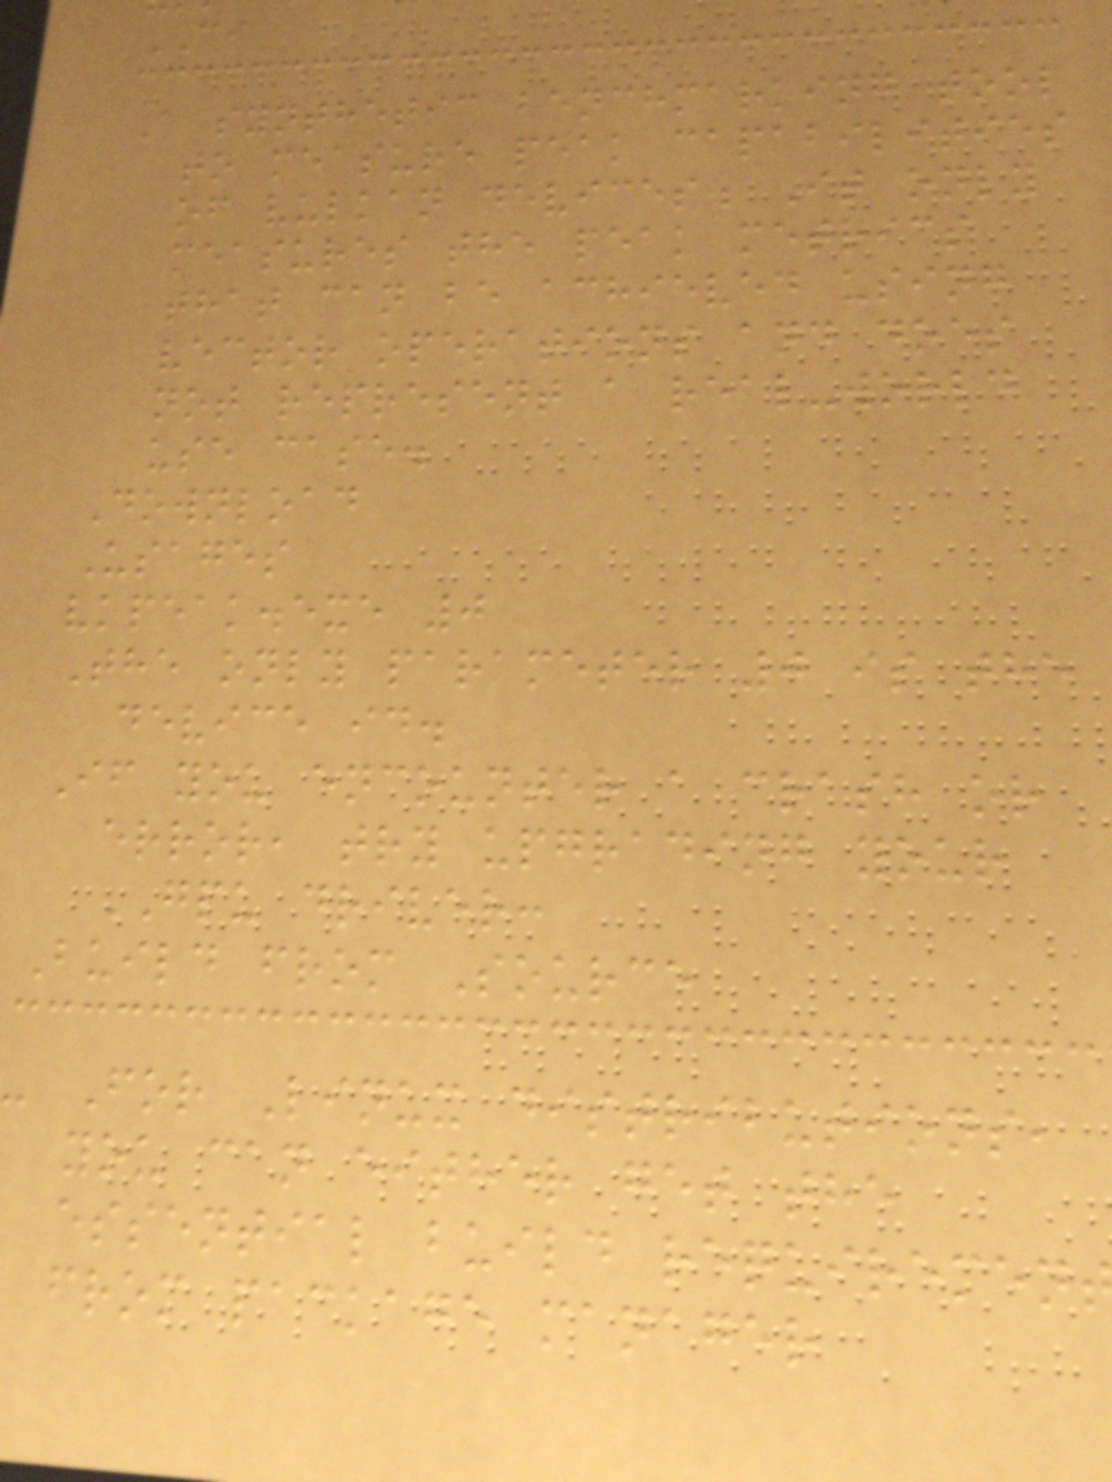CI
A synthetic benchmarking tool
to measure peak capabilities
of vulkan devices. It only
measures the peak metrics
that can be achieved using
vector operations and does
not represent a real-world
use case.
Download
Usages
vkpeak.exe 0
The only parameter 0 is the
device id.
If you encounter a crash or
error, try upgrading your
GPU driver:
Build from Source
- For Linux distributions,
you can either get the
essential build requiremen
from package manager
